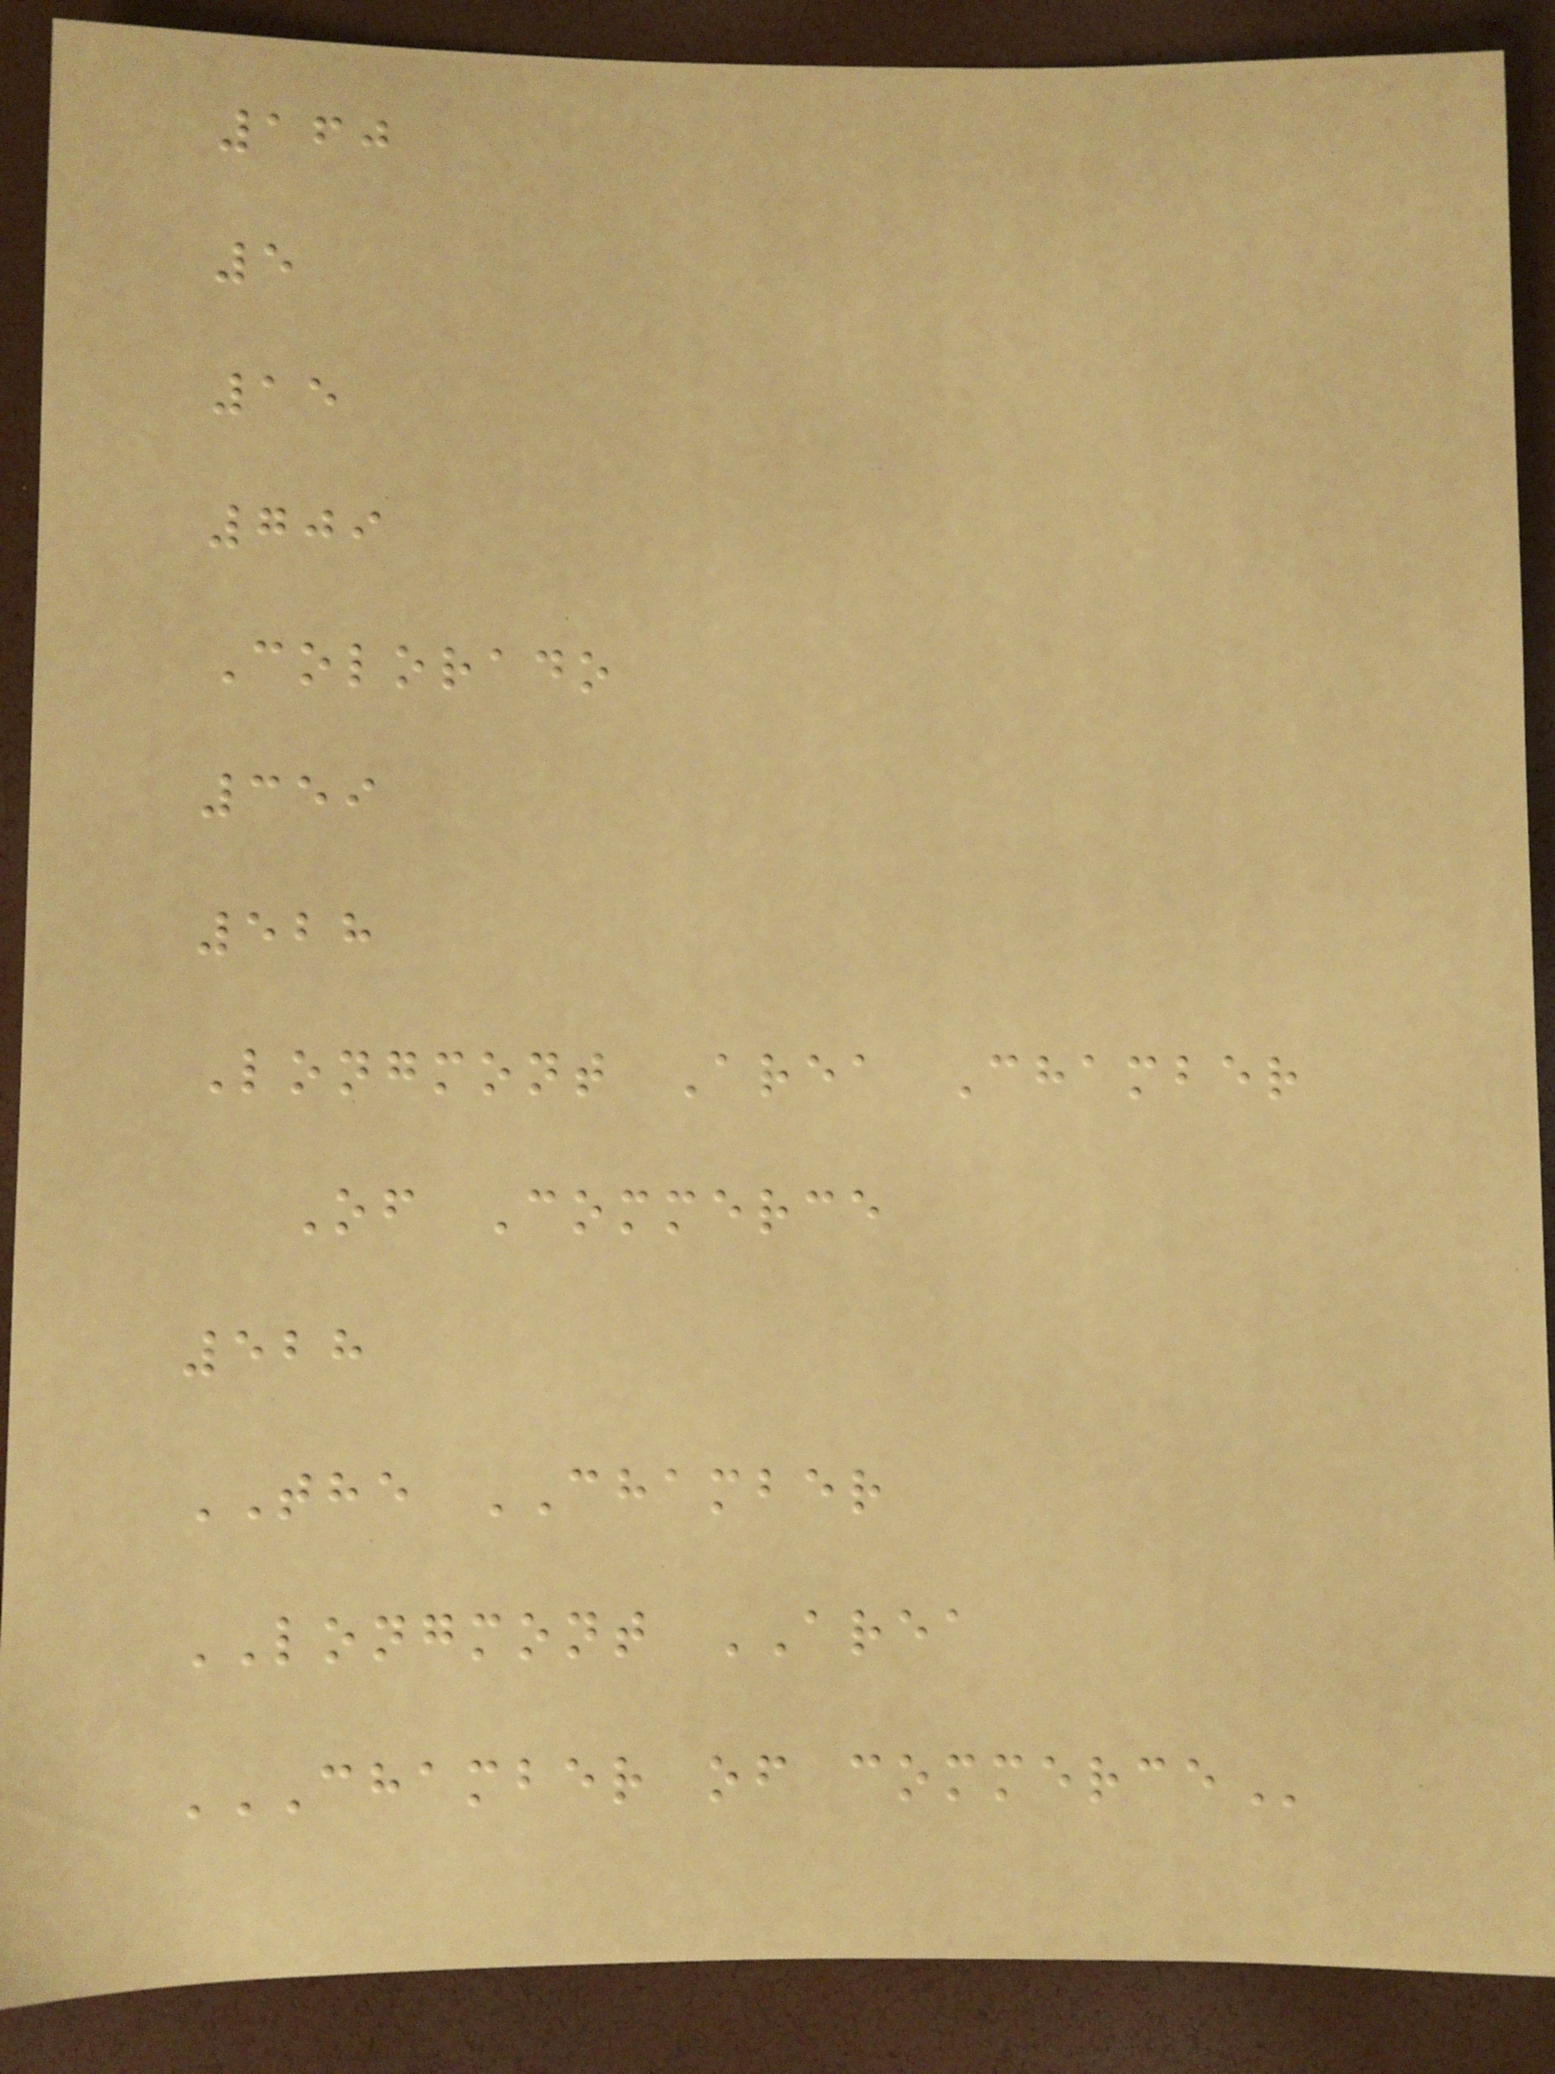160
5
15
709
Colorado
359
528
Longmont Area Chamber
Of Commerce
528
THE CHAMBER
LONGMONT AREA
CHAMBER OF COMMERCE
